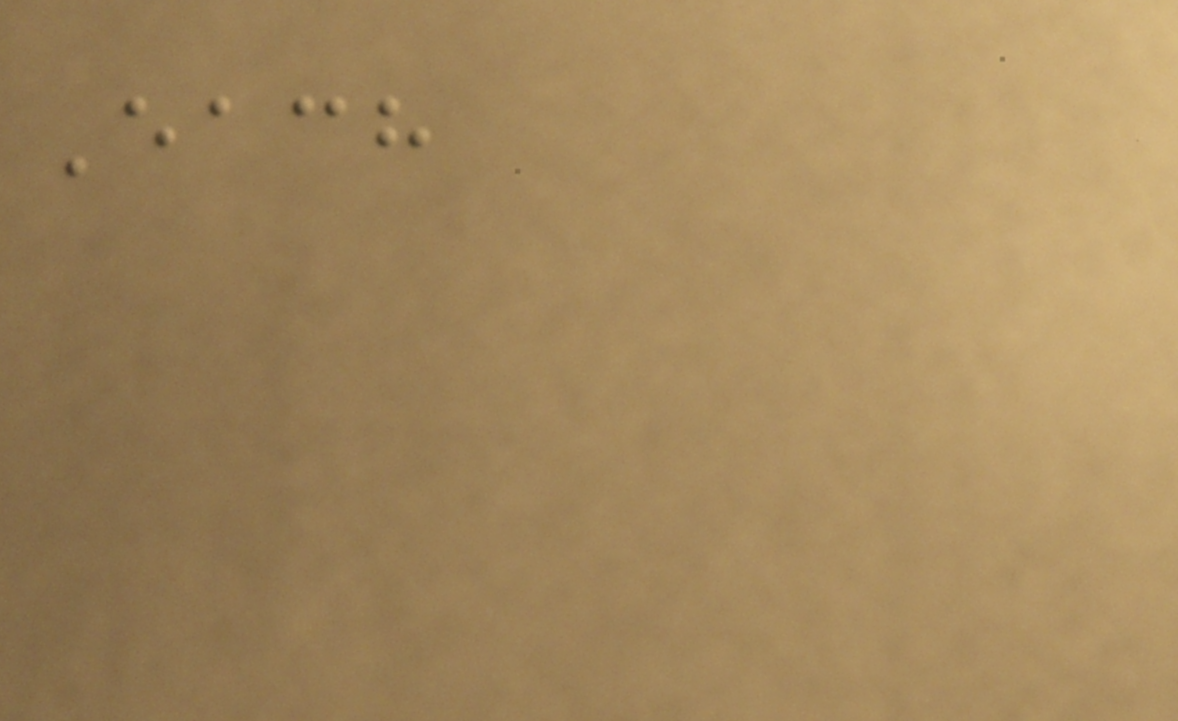Each
